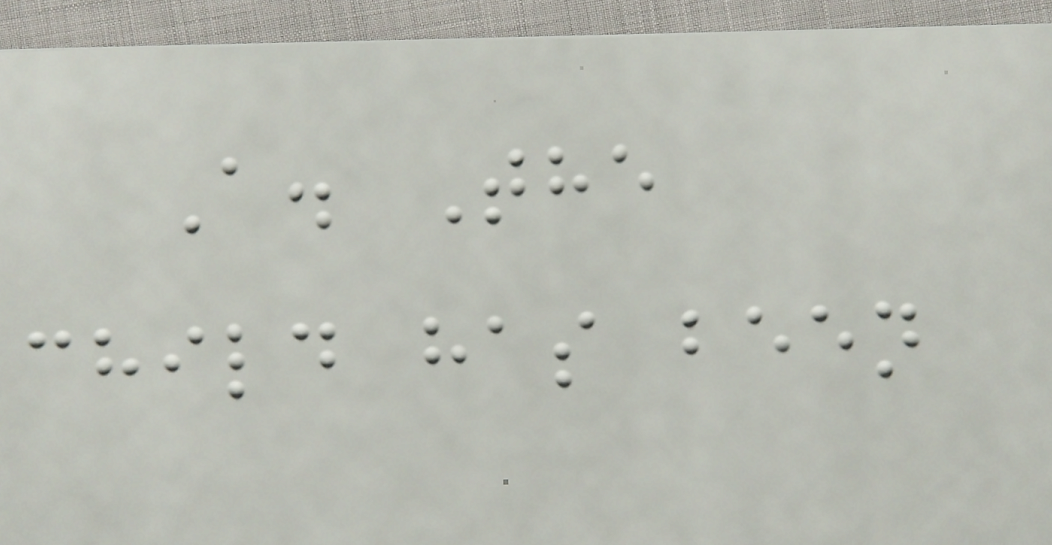A. The
child has been
